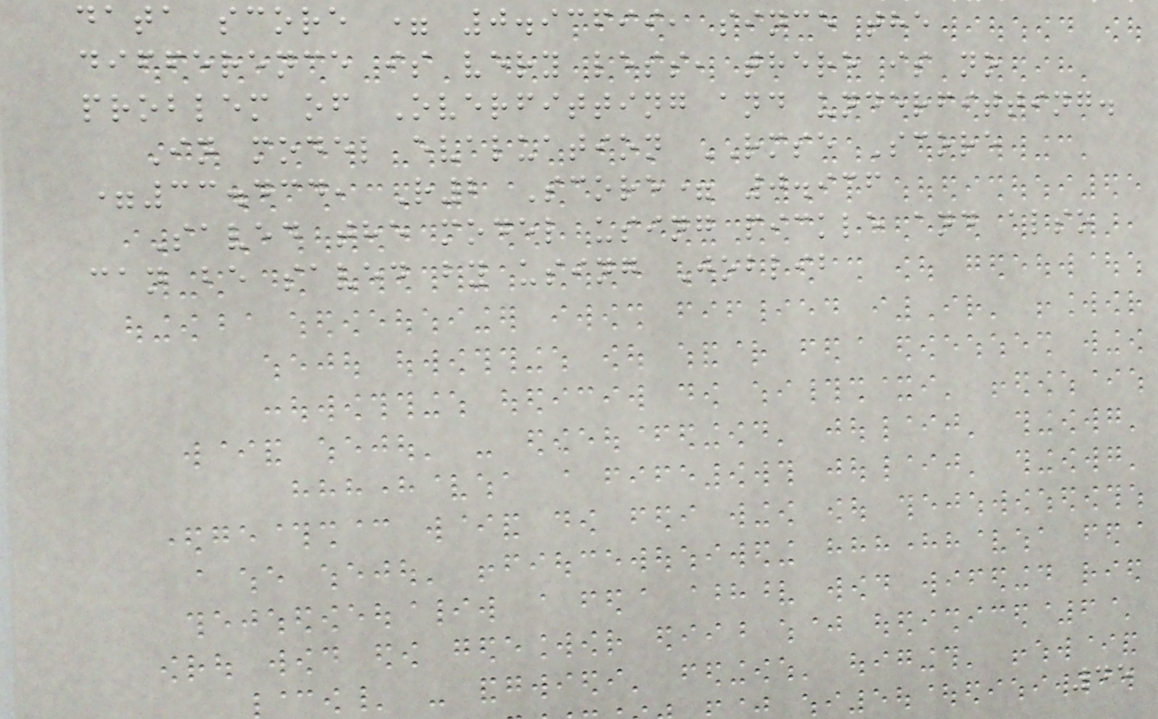data score = 0.93699, since the
difference is very less, there is no
problem of Overfitting and underfitting.
In model evaluation RMSE Score
=33.434, R2 Score= 0.936
Saved the model using pickle and also
can be saved by using Joblib
45
